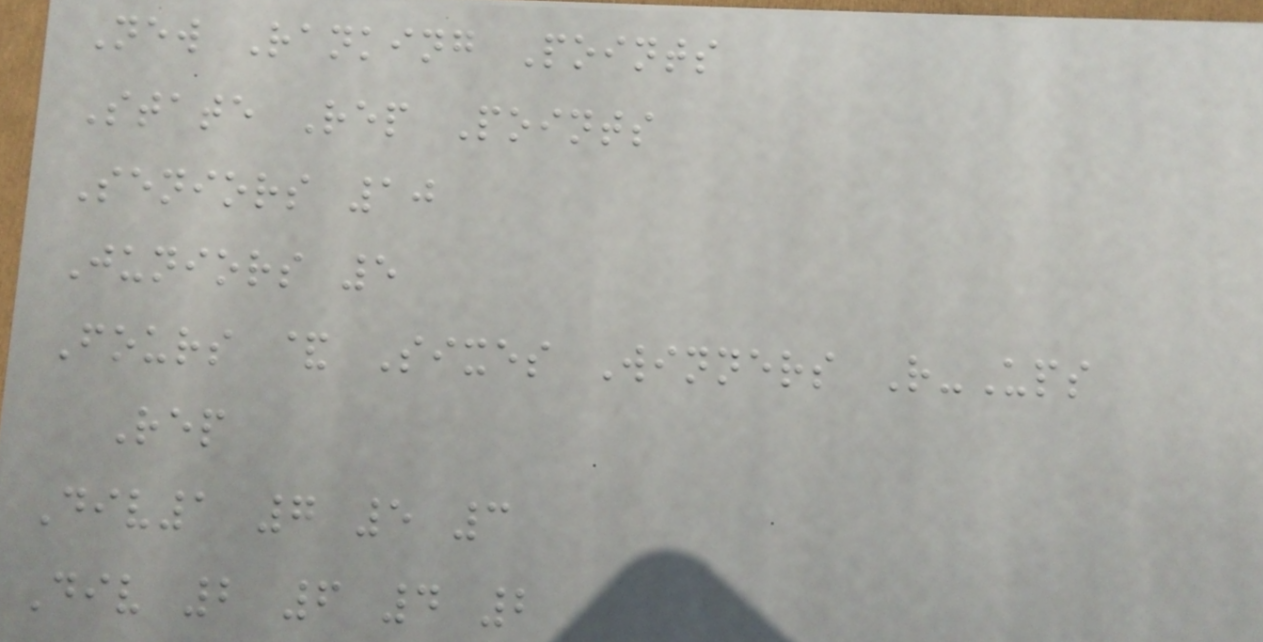New Ranking Points
State Rep Points
Seniors 10
Juniors 5
Fours & Sixes Winners R-Ups
Rep
Div1 7 5 3
Div 2 6 4 2
